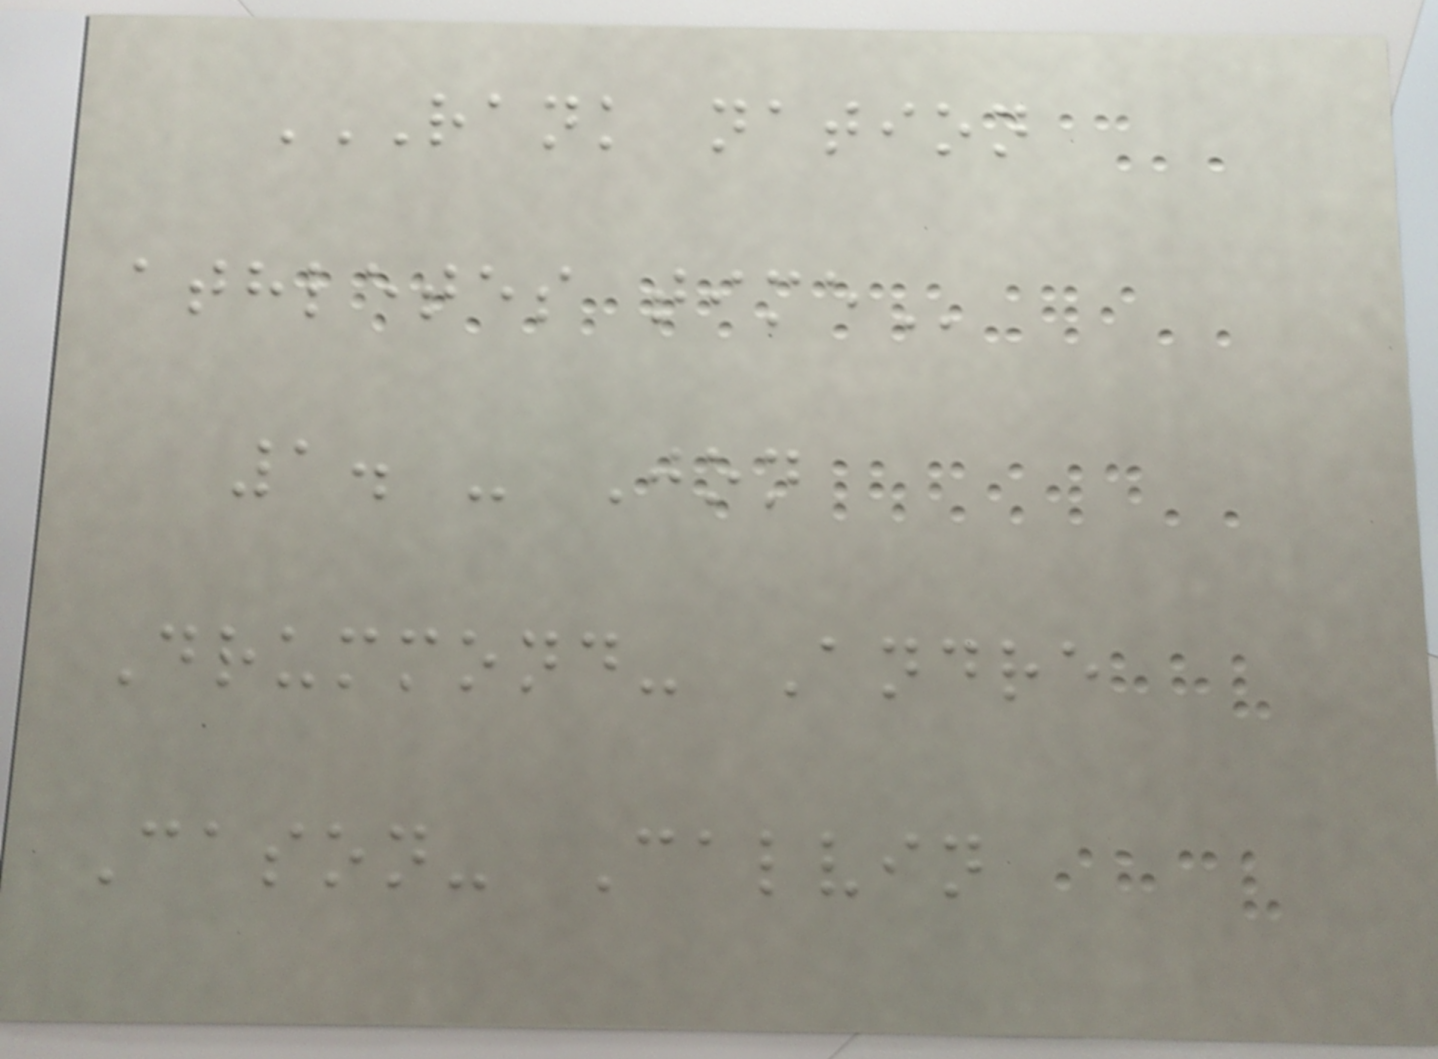RANK NATION
ATHLETES TIME
1. - Jon
Drummond- Andre
Cason- Calvin
